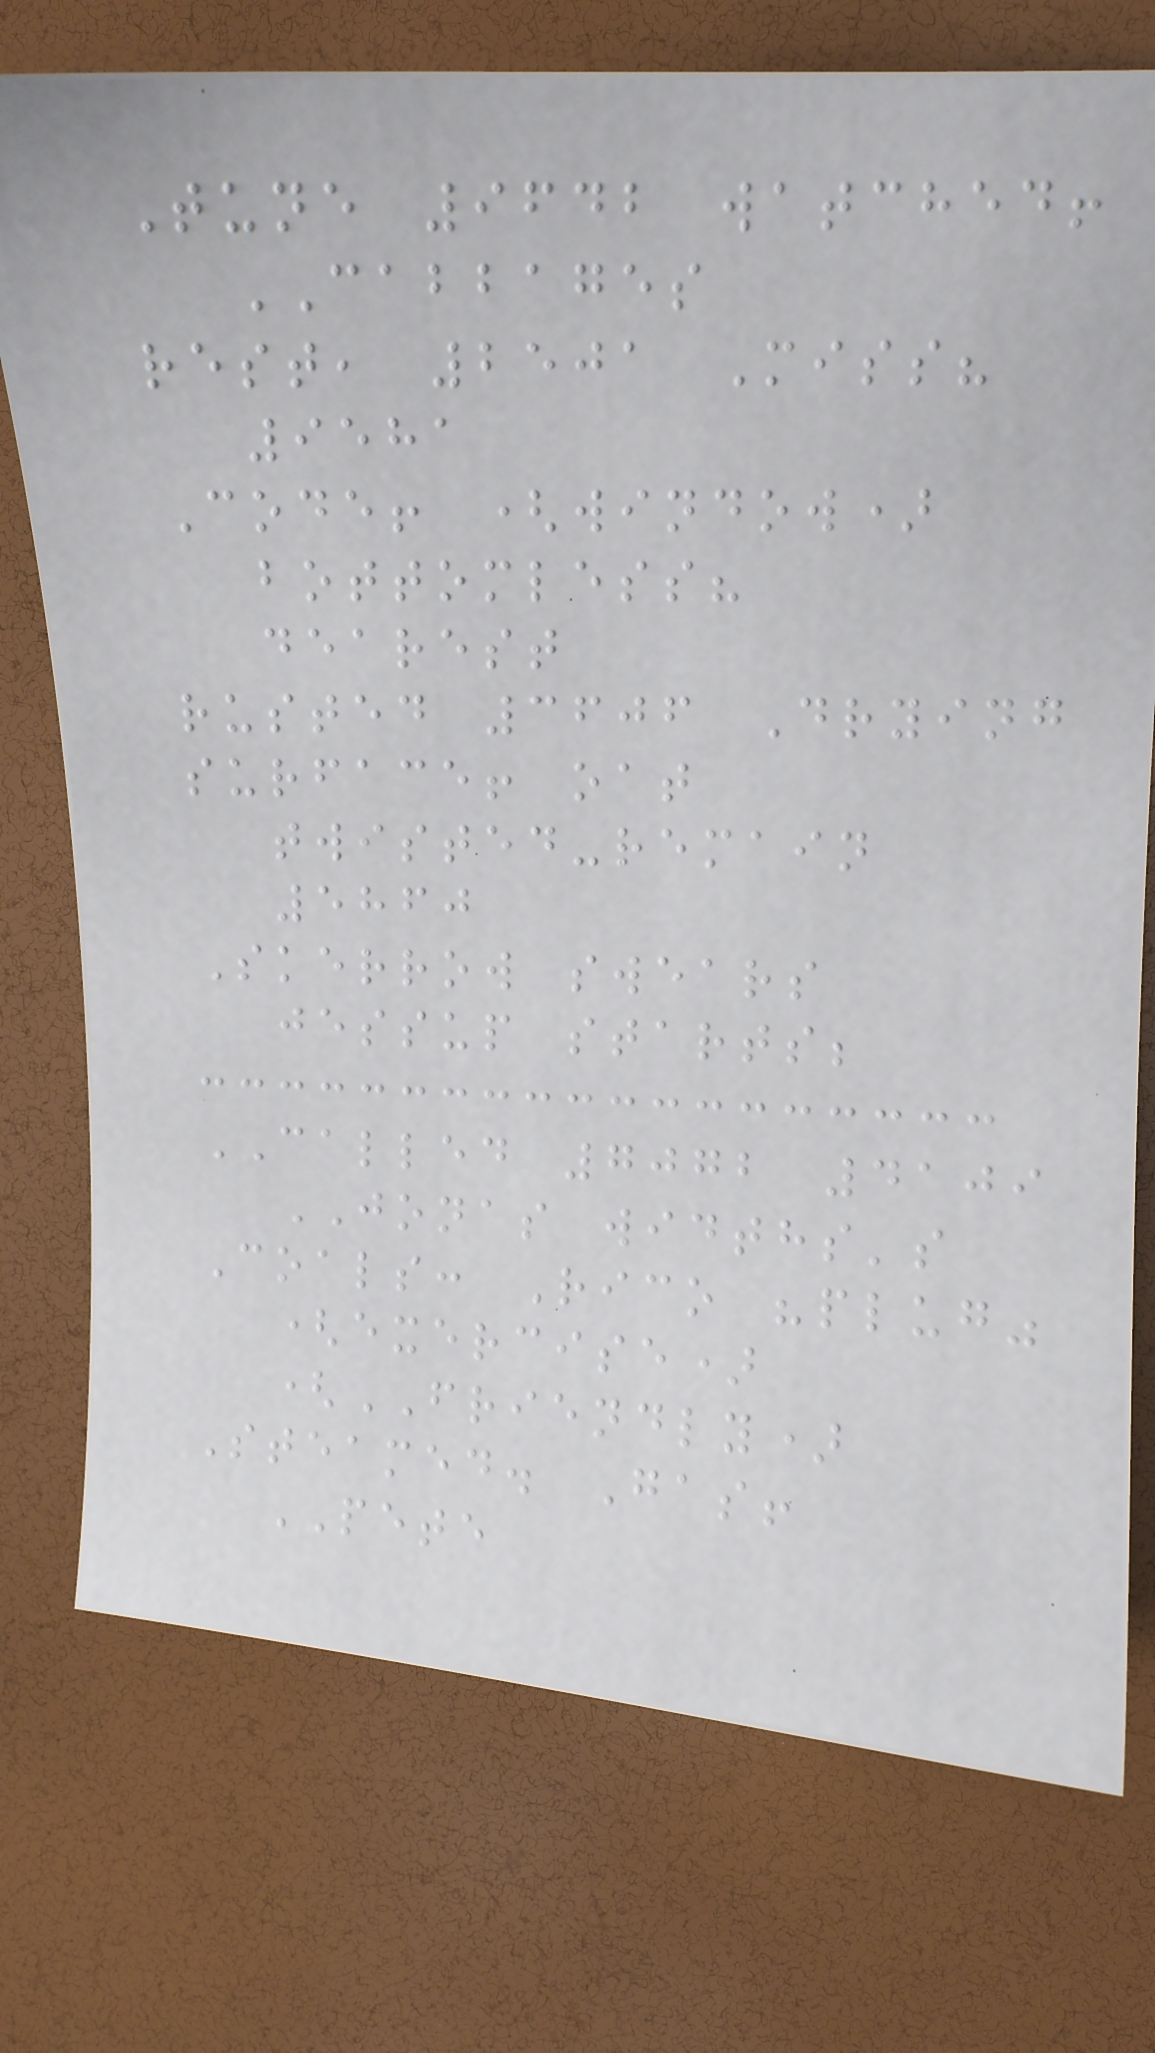Tune 9642 watched!
CABBAGES
rest, 2501 Miss?
9581
Code! (window)
bottomless?
dearest
rusted 3606 Drying
surface! oat
twisted-remain
5860
Skerrow swears
jessup starts;
CALLED 7072 4109
JONAS widths's
Coals: Rico "plug"
(exercise)
(FRIENDLY)
Steamed. Gas!
PETE
